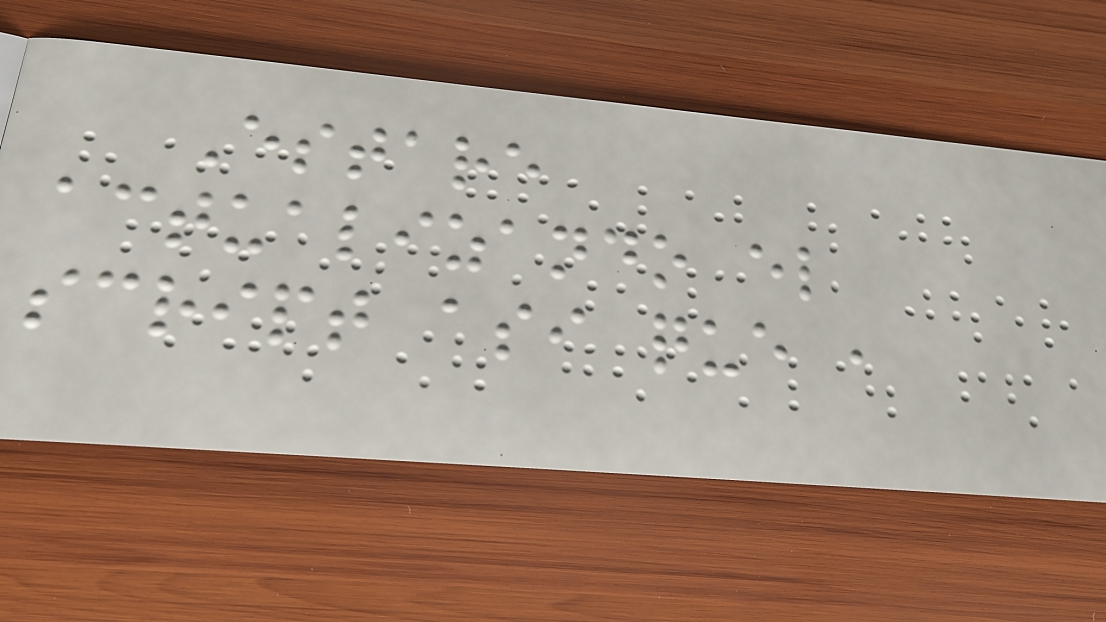Estare
actualizando el
script asi que ,
